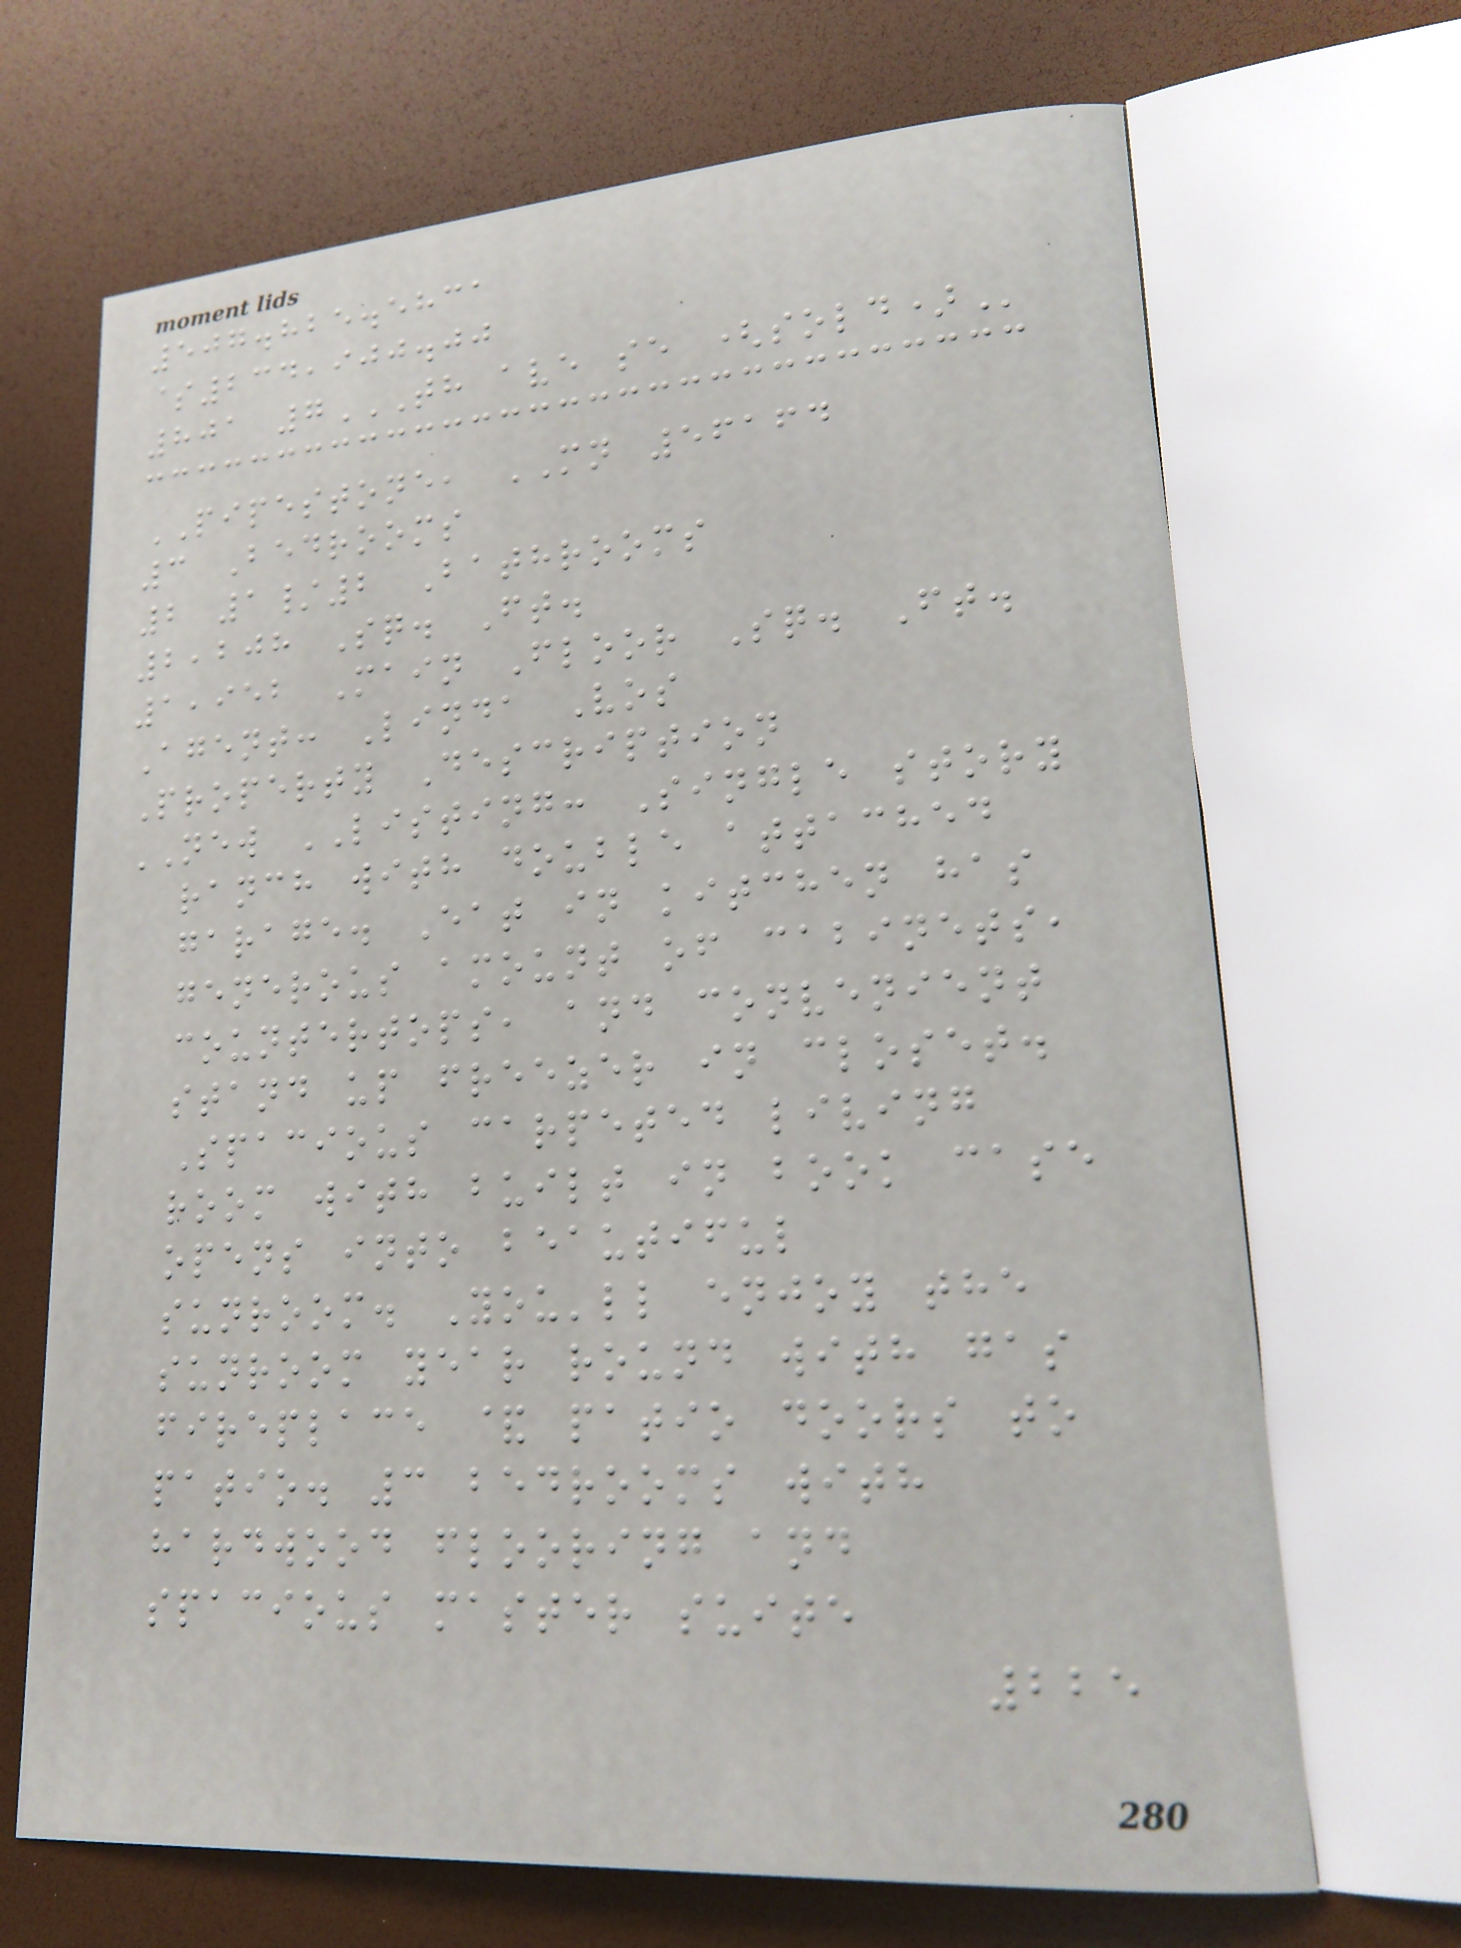507.825.5831
$234,900.00
801 7TH AVE SE (SOLD)
PIPESTONE, MN 56164
3 Bedrooms
2 1/2 Bathrooms
2,208 Sq. Ft.
1,952 Main Floor Sq. Ft.
Agent: Linda Vos
Property Description
NEW LISTING: Single story
ranch with double attached
garage. Eat in kitchen has
generous amount of cabinets,
countertops, and convenient
stand up freezer in closet.
Spacious carpeted living
room with built in book case
opens into beautiful
sunroom. You'll enjoy the
sunroom year round with gas
fireplace & patio doors to
patio. 3 bedrooms with
hardwood flooring and
spacious master suite
225
